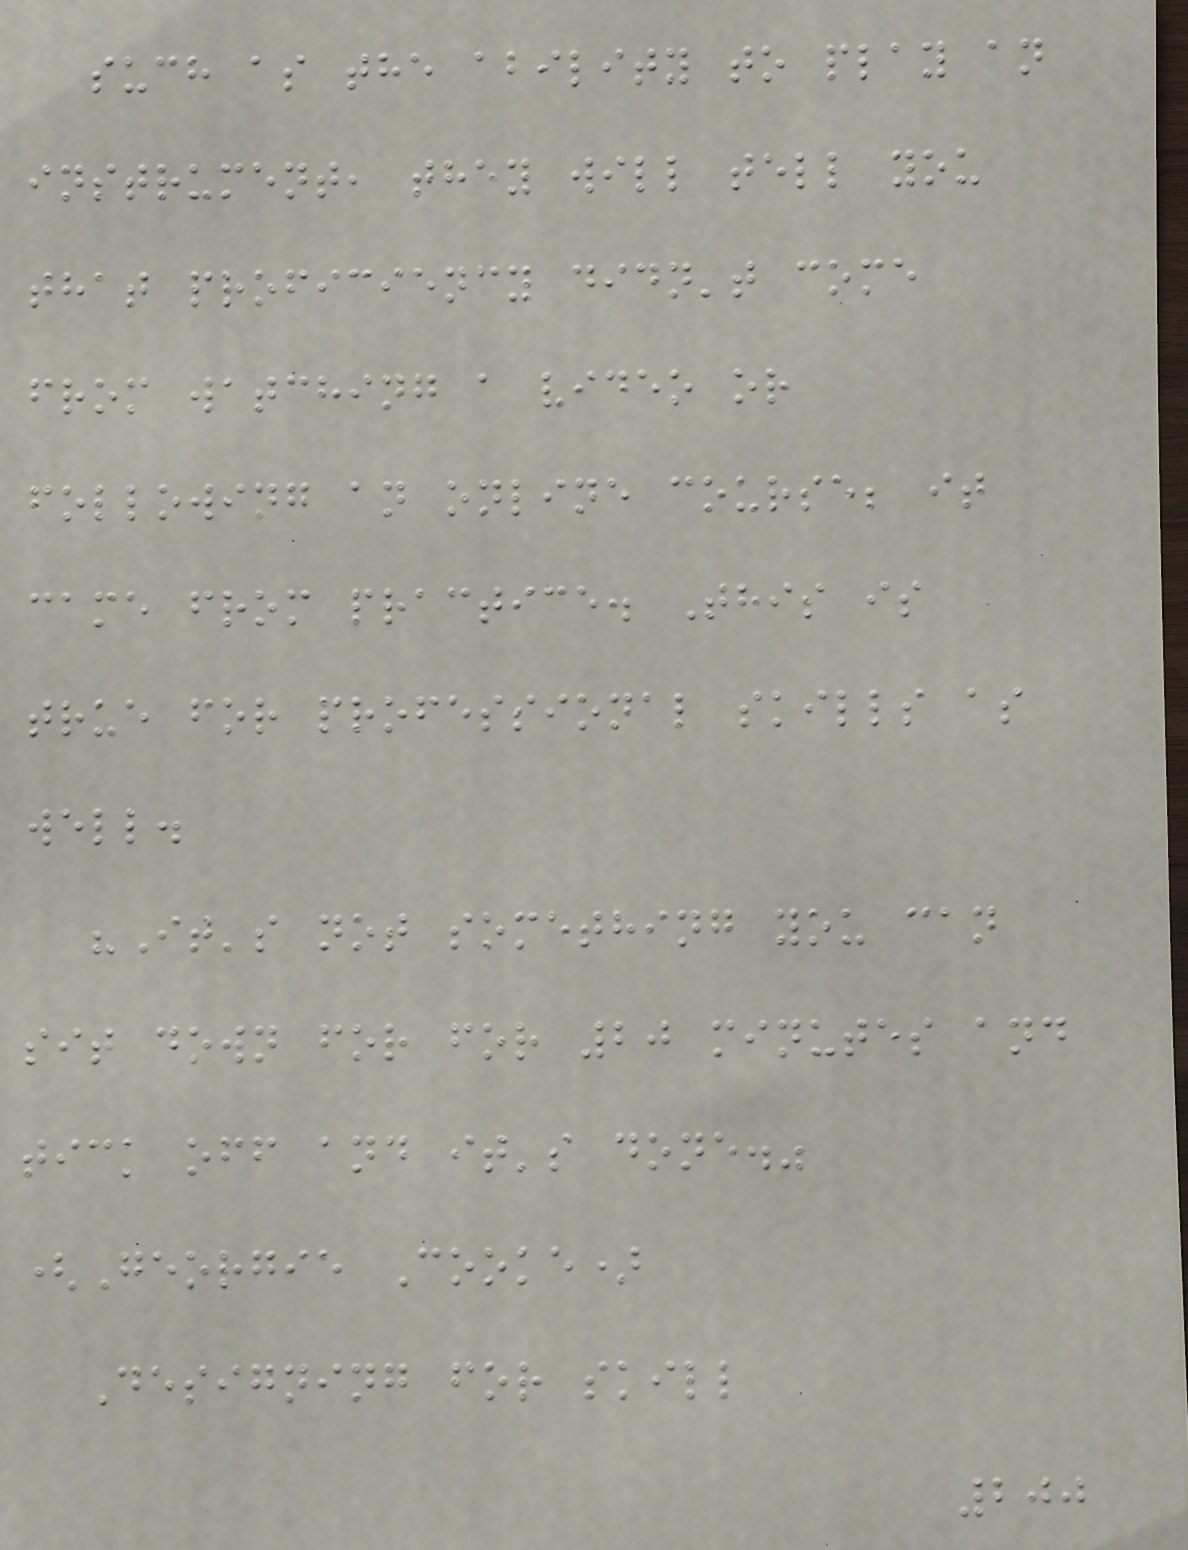such as the ability to play an
instrument, they will tell you
that proficiency didn't come
from watching a video or
following an online course; it
came from practice. This is
true for professional skills as
well.
"It's not something you can
sit down for for 20 minutes and
tick off and it's done."
(Georgie Cooke)
Designing for skill
200
